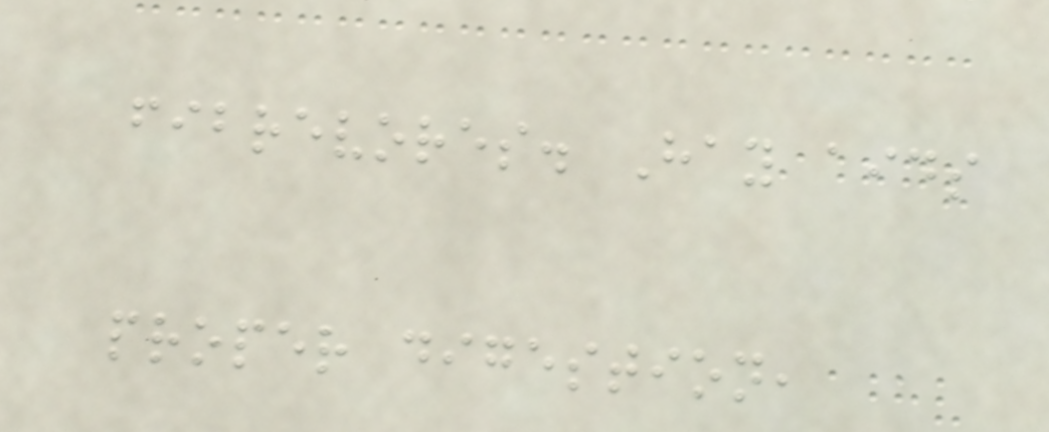fibrevores. Hay aids
proper digestion,
